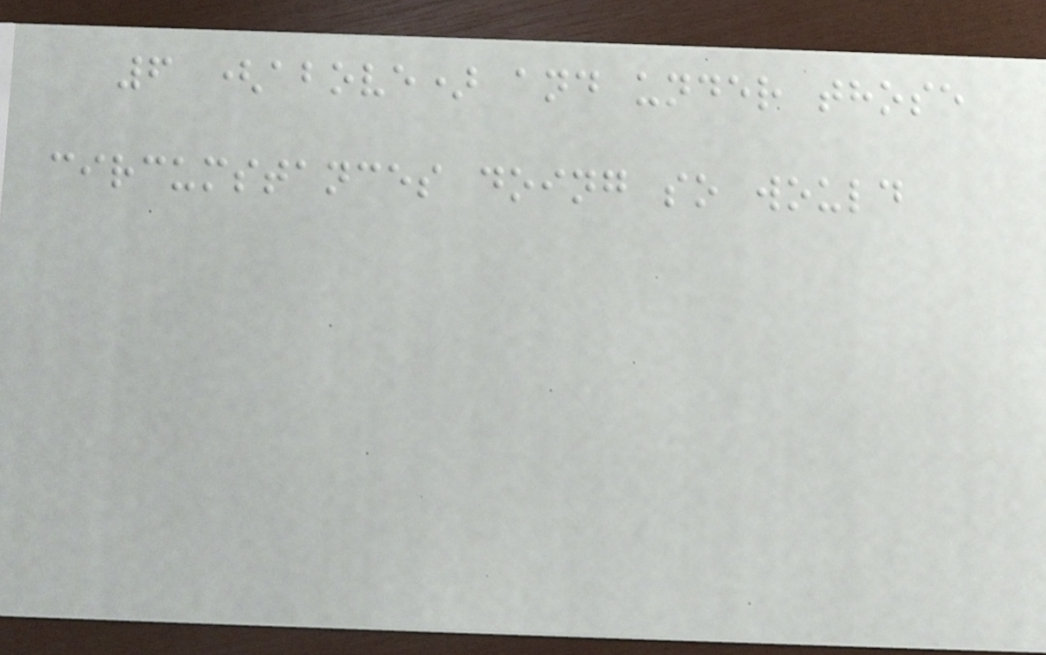6 (above) and under those
circumstances doing so would
